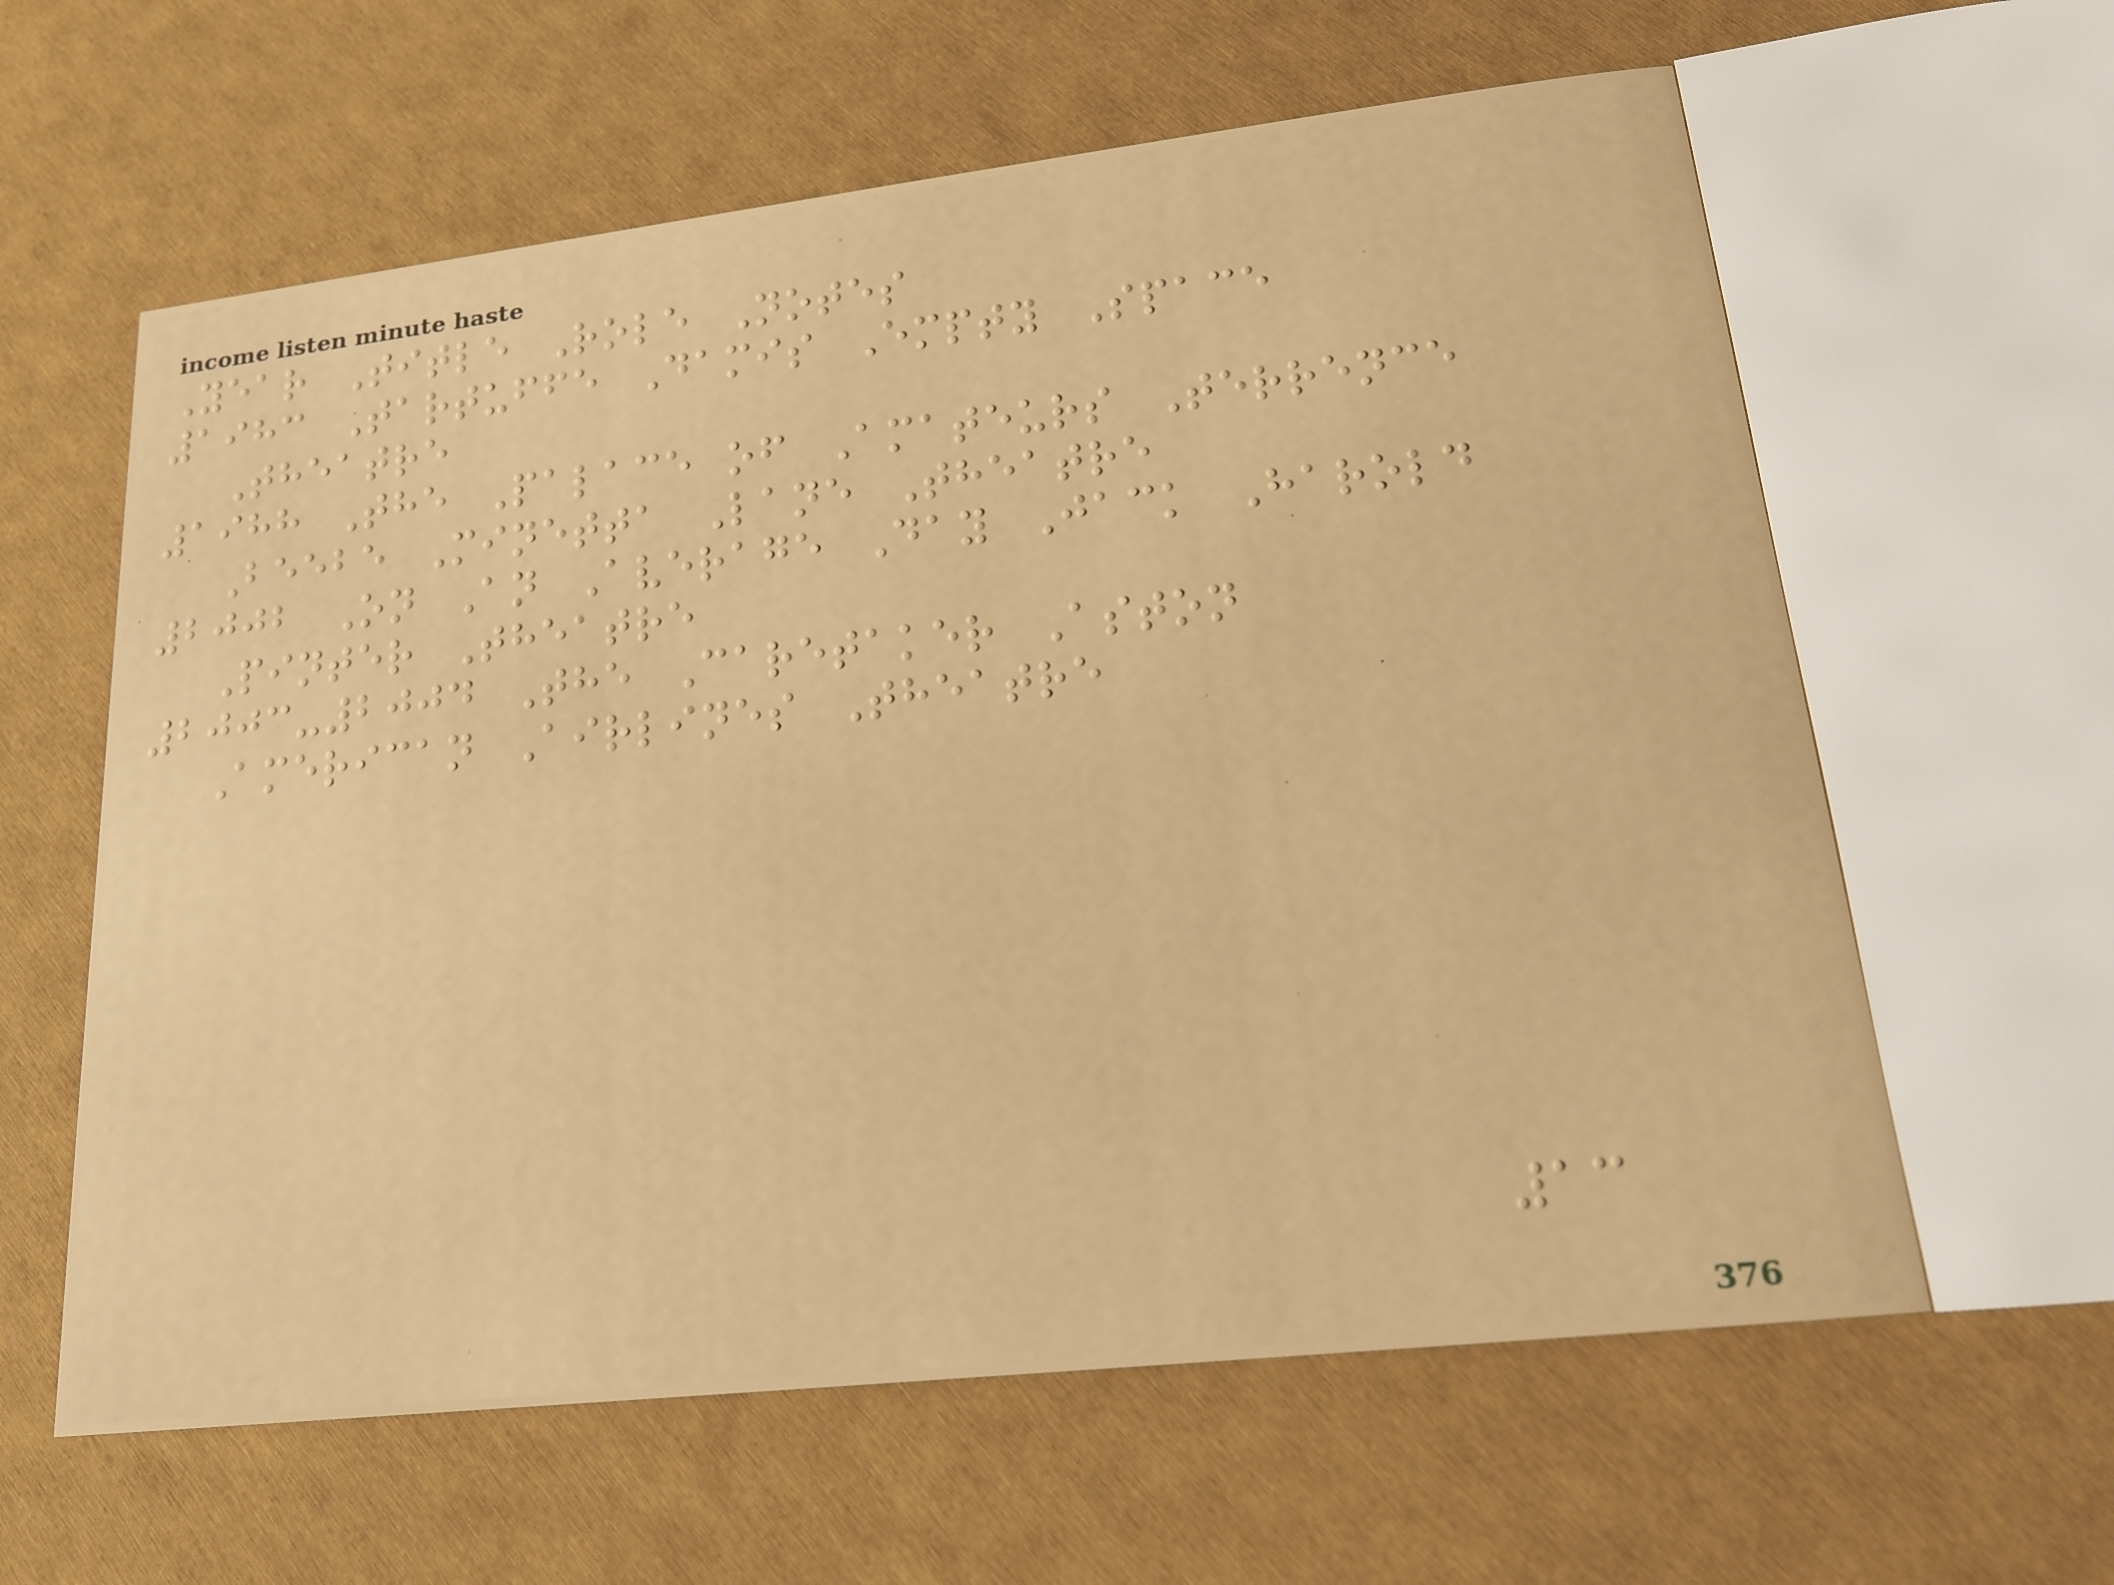Year Title Role Notes
1983 Tartuffe Damis Empty Space
Theatre
1988 The Palace of Amateurs Terrence
Beebe Minetta Lane Theatre
2002 On An Average Day Jack Harold
Pinter Theatre
2003-2004 The Caretaker Aston
American Airlines Theatre
13
